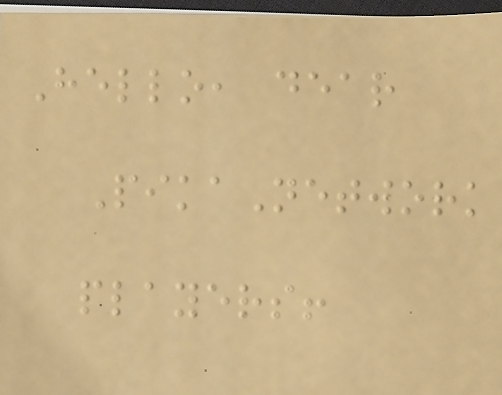Hello, dear
PikaNetwork
players!
